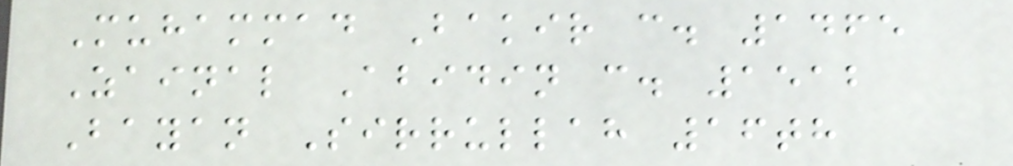Muhammad Bakir c. 1465
Zainal Abidin c. 1512
Bayan Sirrullah 16th
